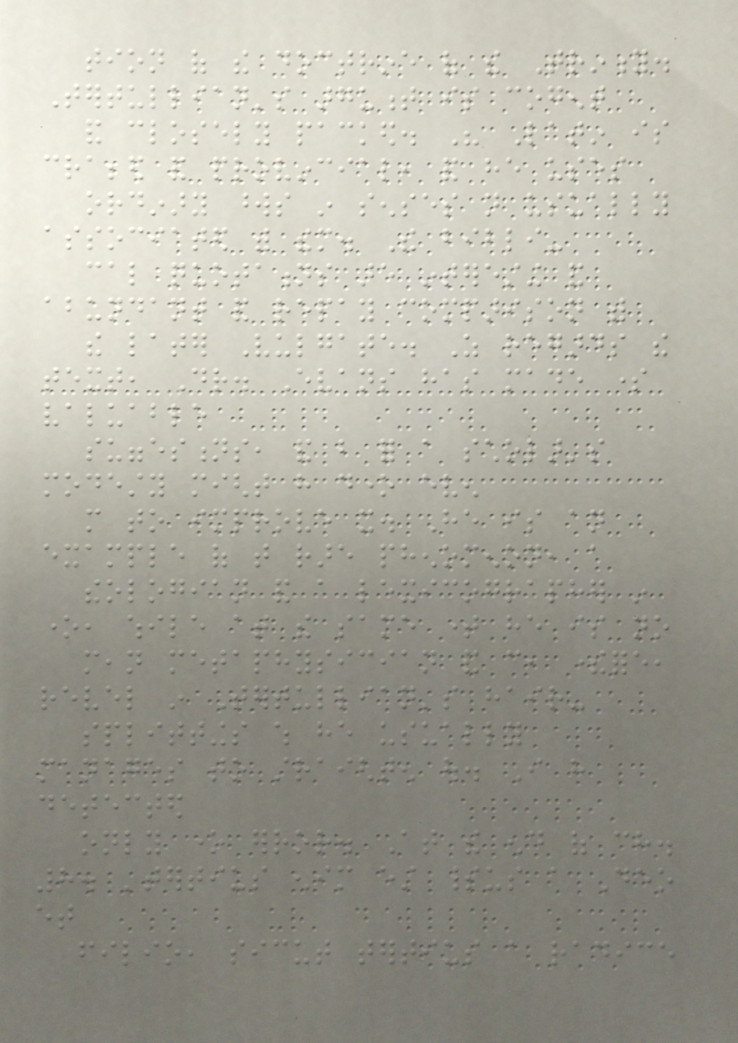tion of the doctrine of the Trinity.
Tertullian's argument is cogent
and closely packed. His Latin is
crabbed and provincial, and he uses
ordinary words in senses not usually
associated with them. The bibli-
cal quotations are interesting and
abundant and repay comparison with
the later Vulgate. As regards the
text, Dr. Evans has made some
valuable
suggestions, and but for a scholar's
modesty might have done even
more to improve it. He is an
example of that rare phenomenon, a
theologian and a lexicographer in
one, while at the same time he is no
mean metaphysician and can, therefore,
revel in Tertullian's hair-
splittings which he usually
manages to straighten out. I have
detected
only one error. At the end of ch.
8. 'tertius enim est spiritus a Deo
et
filio, sicut tertius a radice
